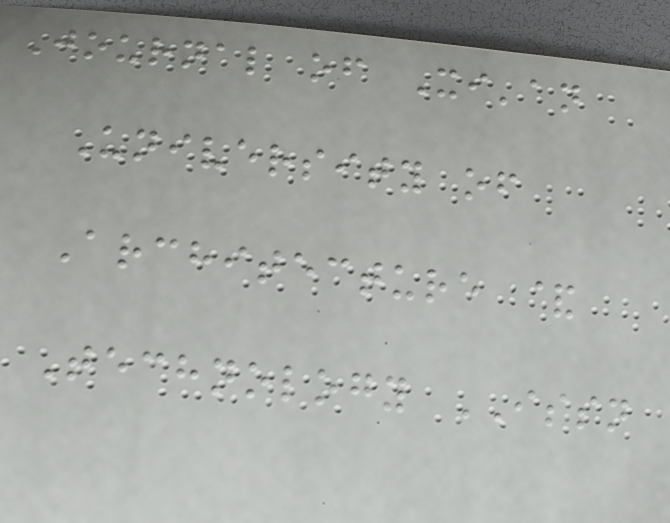Journal of Xi'an
University of
Architecture &
Technology ISSN
